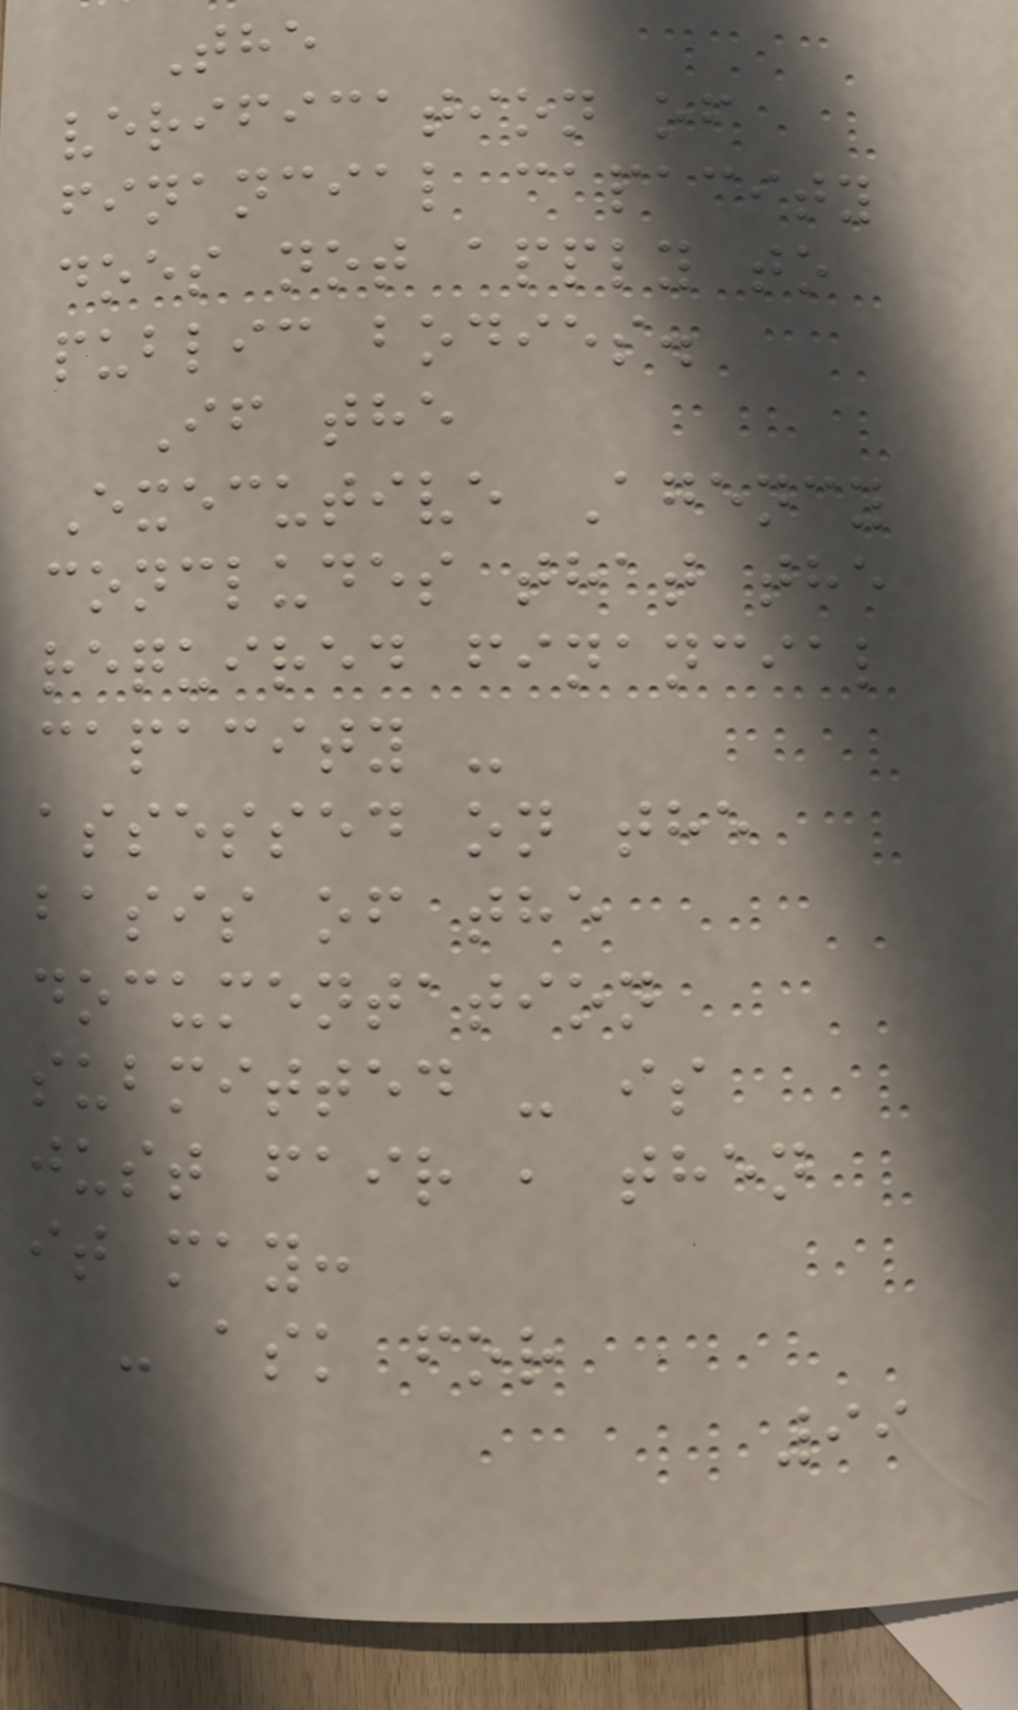The
verification of
financial capacity
does not apply to
public bodies.
If the
Executive Agency
concludes that the
required financial
capacity -
assessed on the
basis of the
documentation
submitted - is
just fair , then
it may:
- ask for
99
